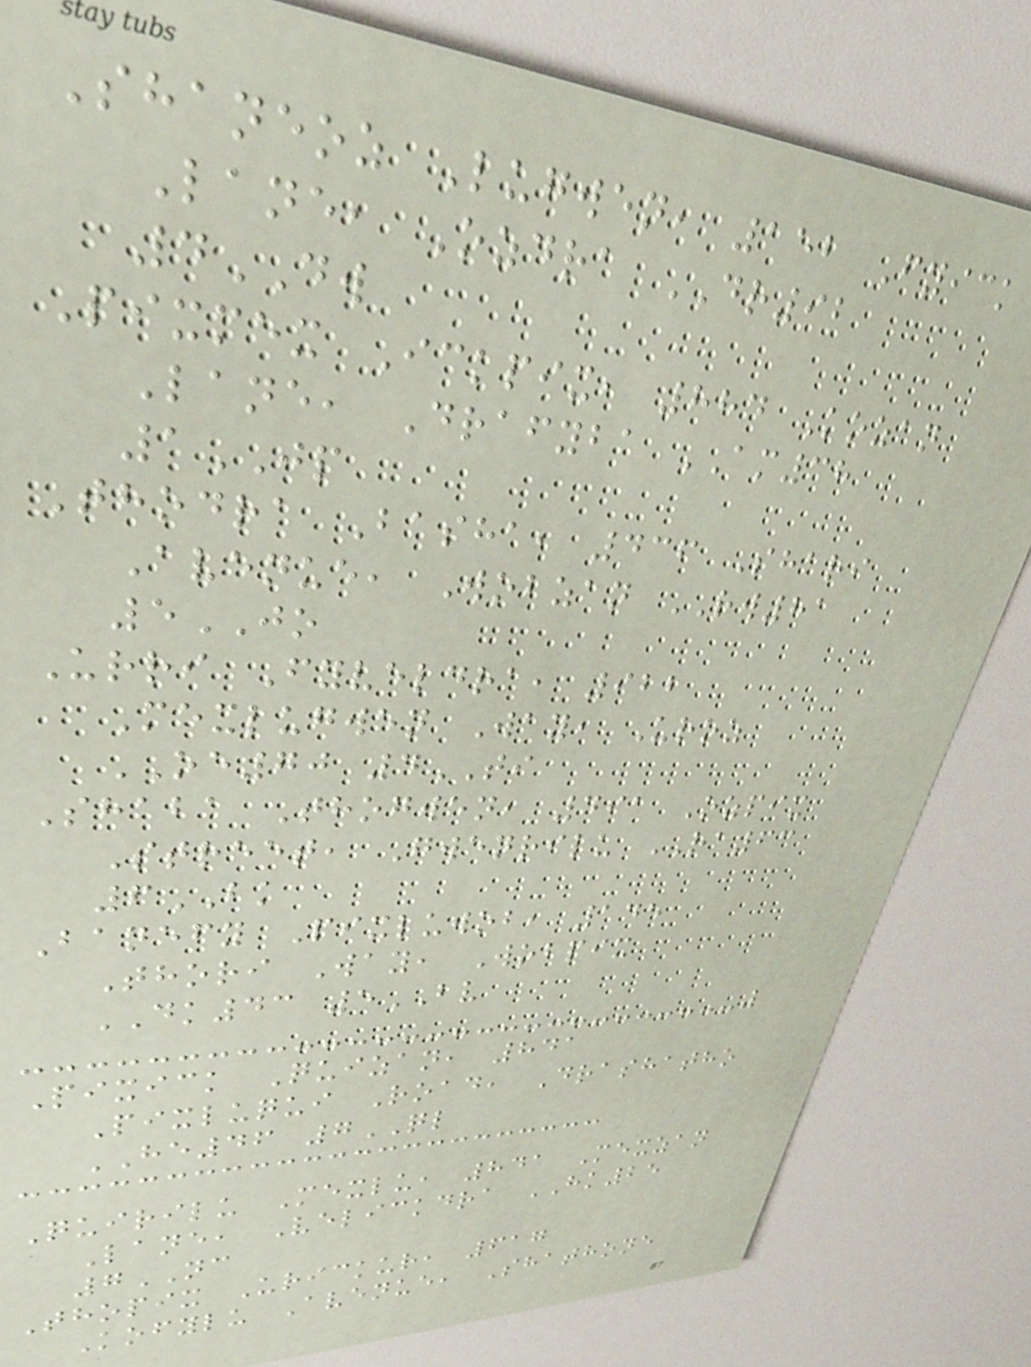Shaneoz Lugwen, 152 Fyick
Lane, Ozdra DR92
4DW
Pixmex Ickpix, 884 Kozan
Lane, Drafyba AM38
1JP
Thodra Basha, 436 Shari
Avenue, Wobzan RW81
5JO
Urri Fyveldra, 922
Mexlugwen Way, Uroz
OE70 4TI
Shaba Thogwen, 491 Ozpix
Street, Gwenrilu RA63
6BK
Banefy Pixluwob, 145
Thori Way, Wobpix
DK43 5BV
Pixick Quizan, 841
Pixluqui Road, Drashatho
HE46 7QL
Quirilu Mexlu, 841 Mexzan
Lane, Velickdra HK25
7NC
Thopix Urickur, 617
Kofylu Avenue, Shathone
